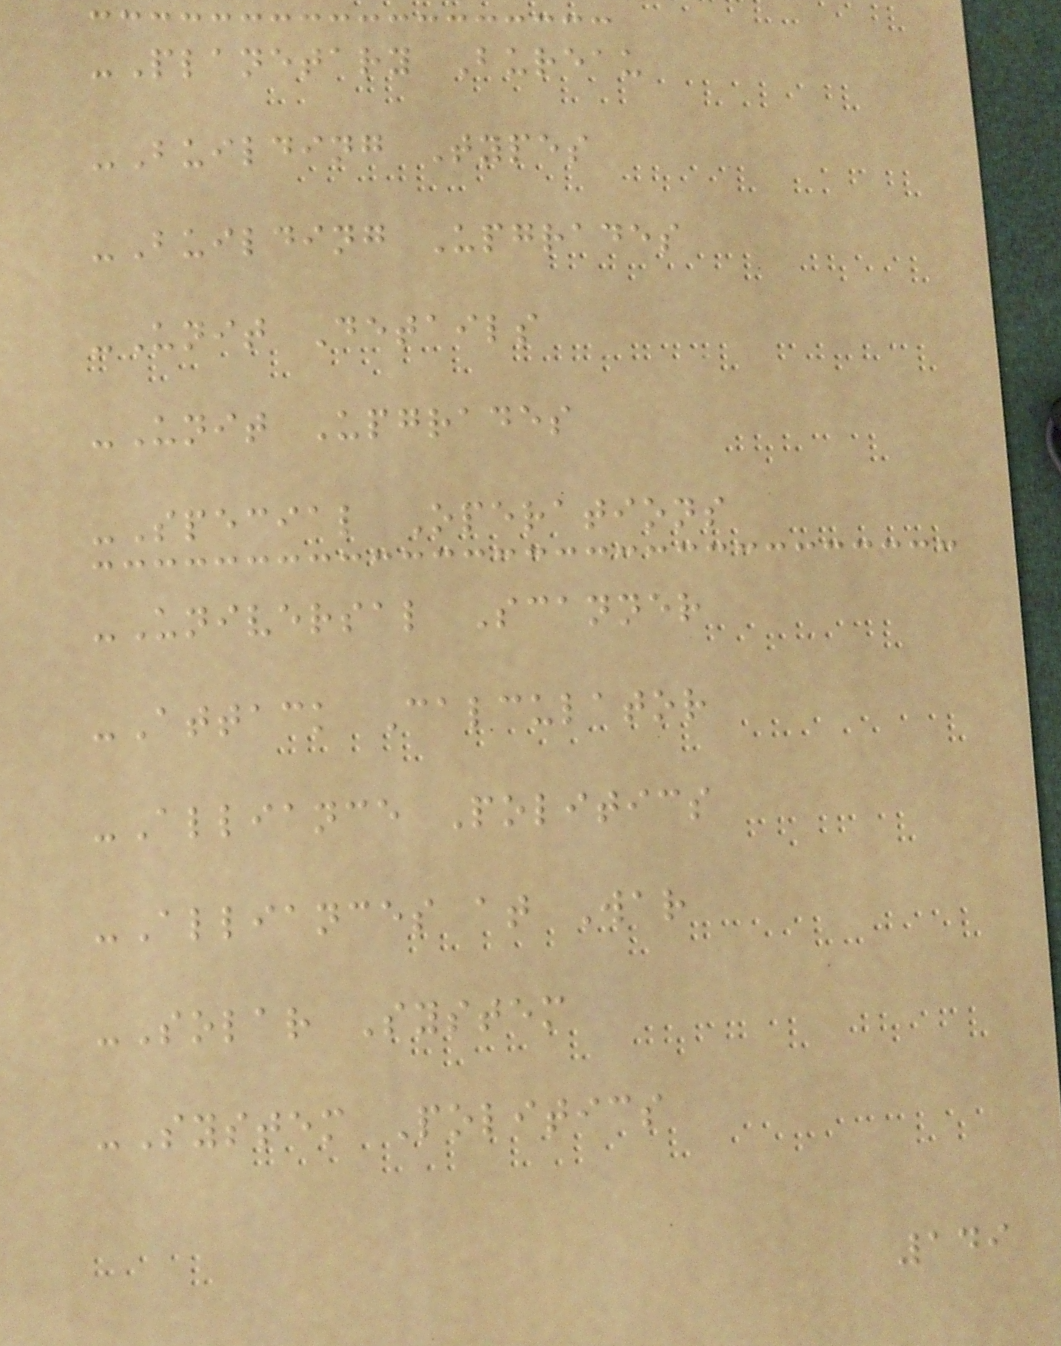-Planetary Bureau
-Building Types
-Building Upgrades
-Unit Details
-Unit Upgrades
-Special Operations
-Universal Scanner
-Attack Calculator
-Alliance Politics
-Alliances at War
-Solar System
-System Politics
149
